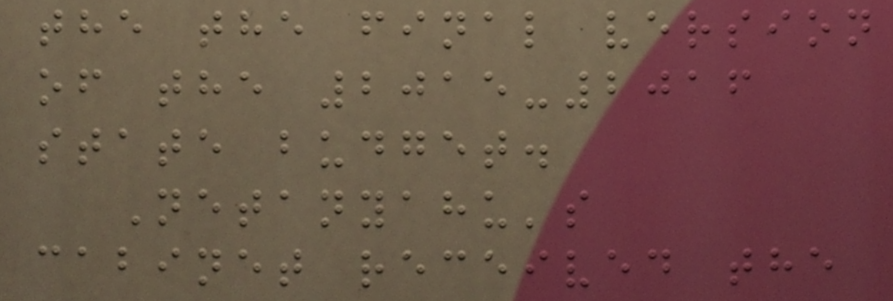the the final version
of the 2015-2016
state budget.
Netanyahu's
cabinet received the
